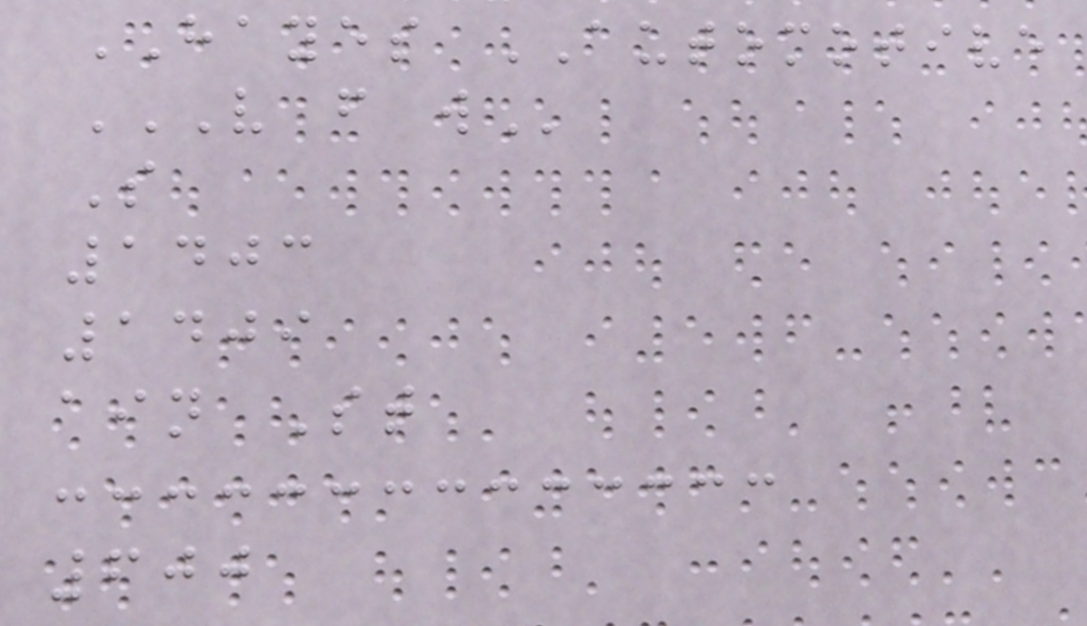HAYES AUTOMOTIVE
V F W
S
1403
1409
ain St
600
